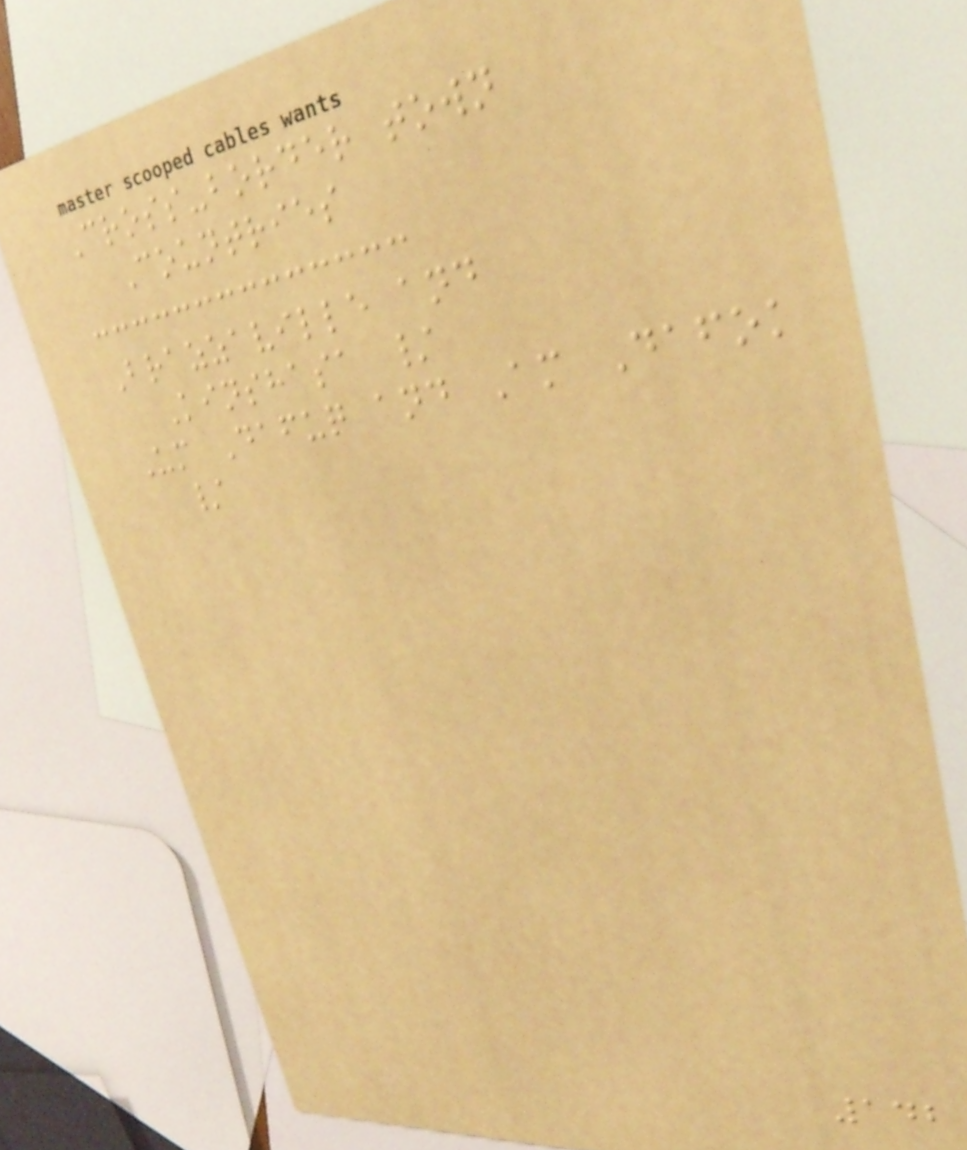Cross-border town
Countries
Brazzaville and
Kinshasa /
Um Dafuq and Am Dafok
/
142
